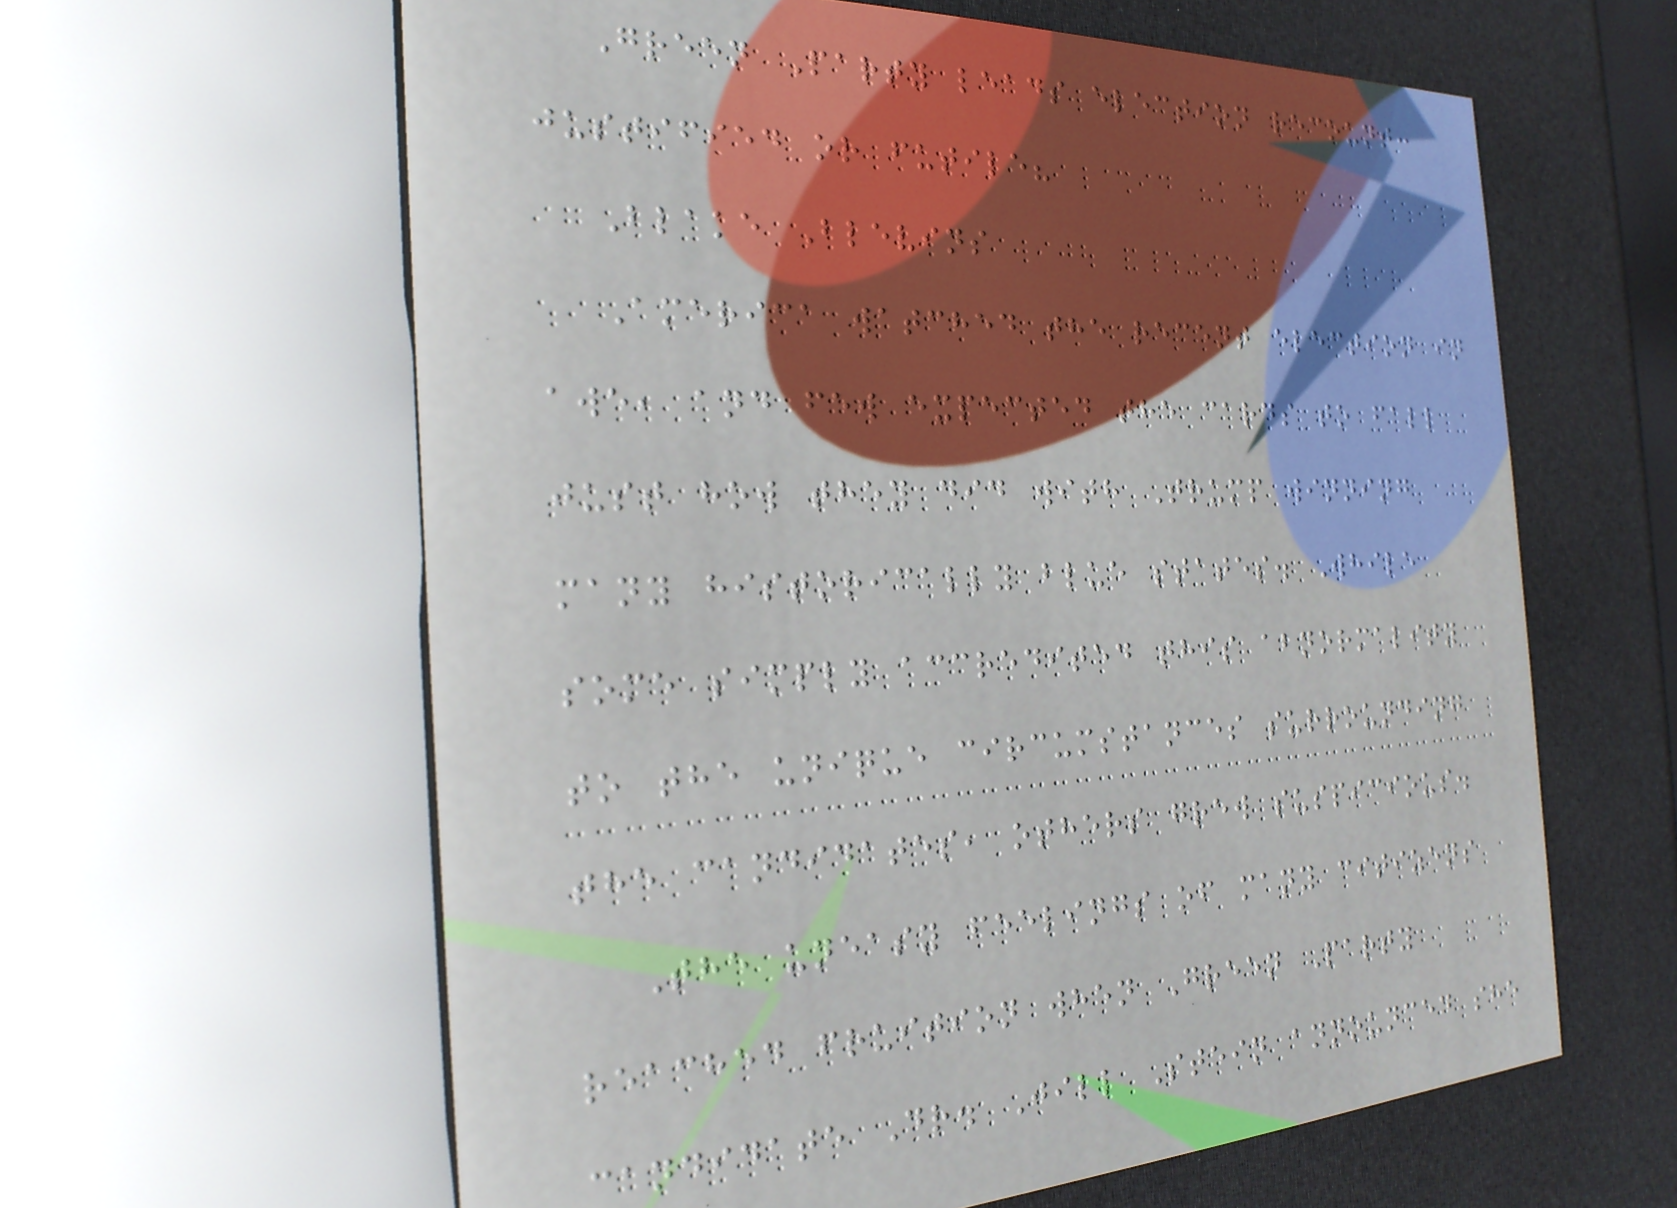Green Party leads election recount:
justified or futile?
Blake Blevins
America watched the recent election in
awe, and few expected the cards to fall
just how they did with Trump winning
many historically blue states. While
some simply accredited this abnormality
to the unique circumstances surrounding
the candidates, others grew suspicious.
The uneasy feelings of many citizens
reached fruition when Green Party
candidate Dr. Jill Stein announced she
